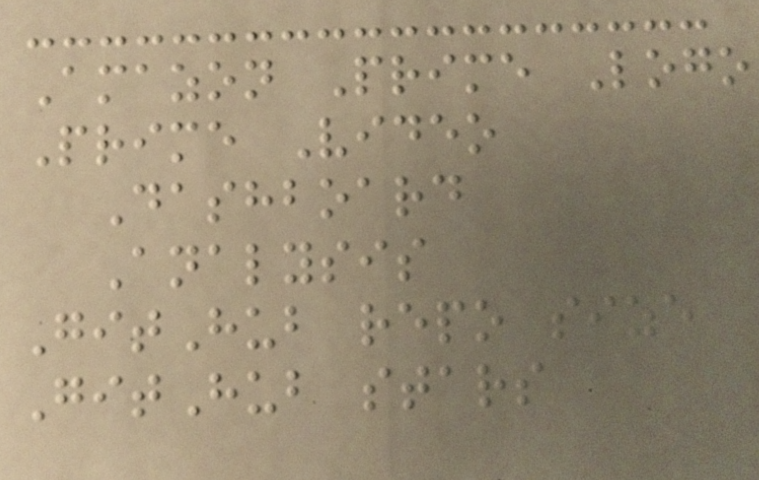Amazon Prime Logo
Prime Video
Dashboard
Analysis
GitHub repo size
GitHub stars
